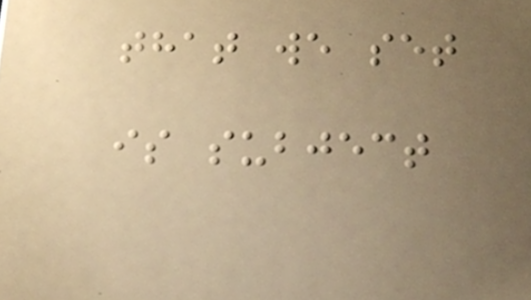that we set
is subject
